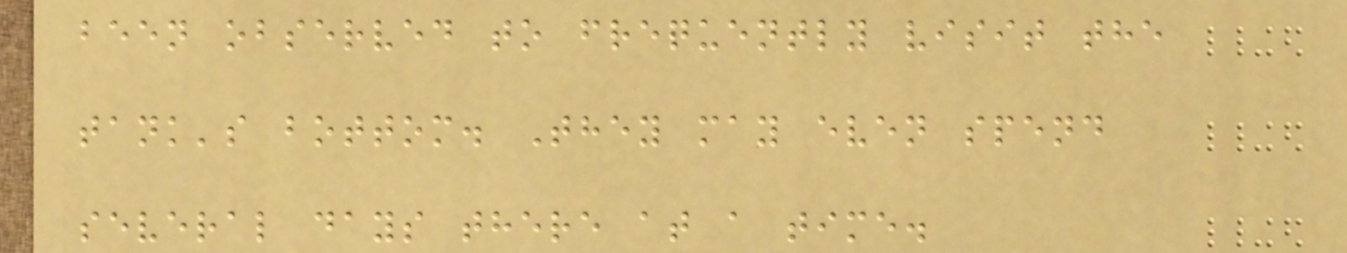been observed to frequently visit the
tank's bottom. They may even spend
several days there at a time.
